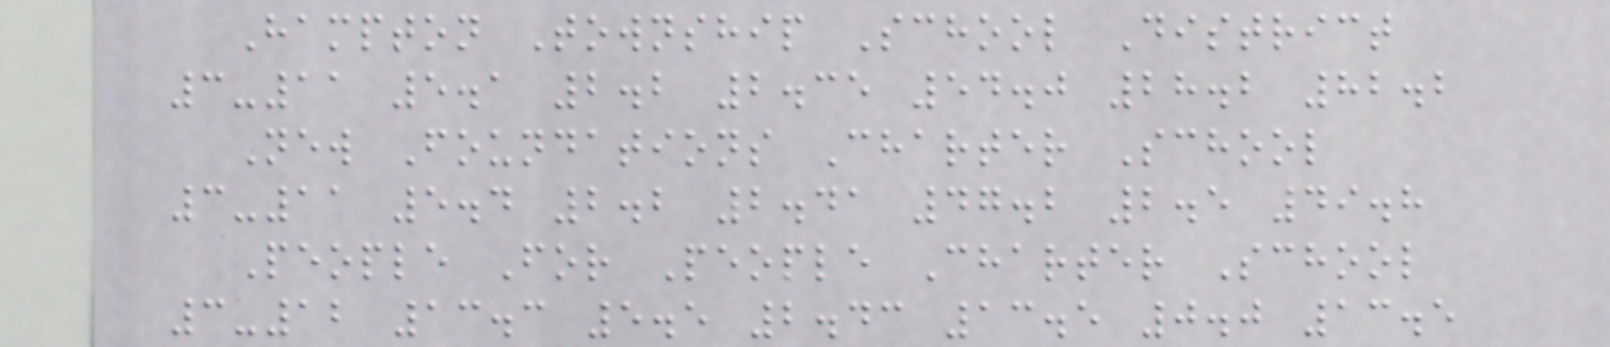Hampton Township School District
3-11 5.1 2.2 2.35 54.0 28.2 82.2
New Foundations Charter School
3-11 5.4 2.2 2.41 47.2 2.5 49.8
People For People Charter School
3-12 13.3 5.5 2.43 13.5 0.0 13.5
